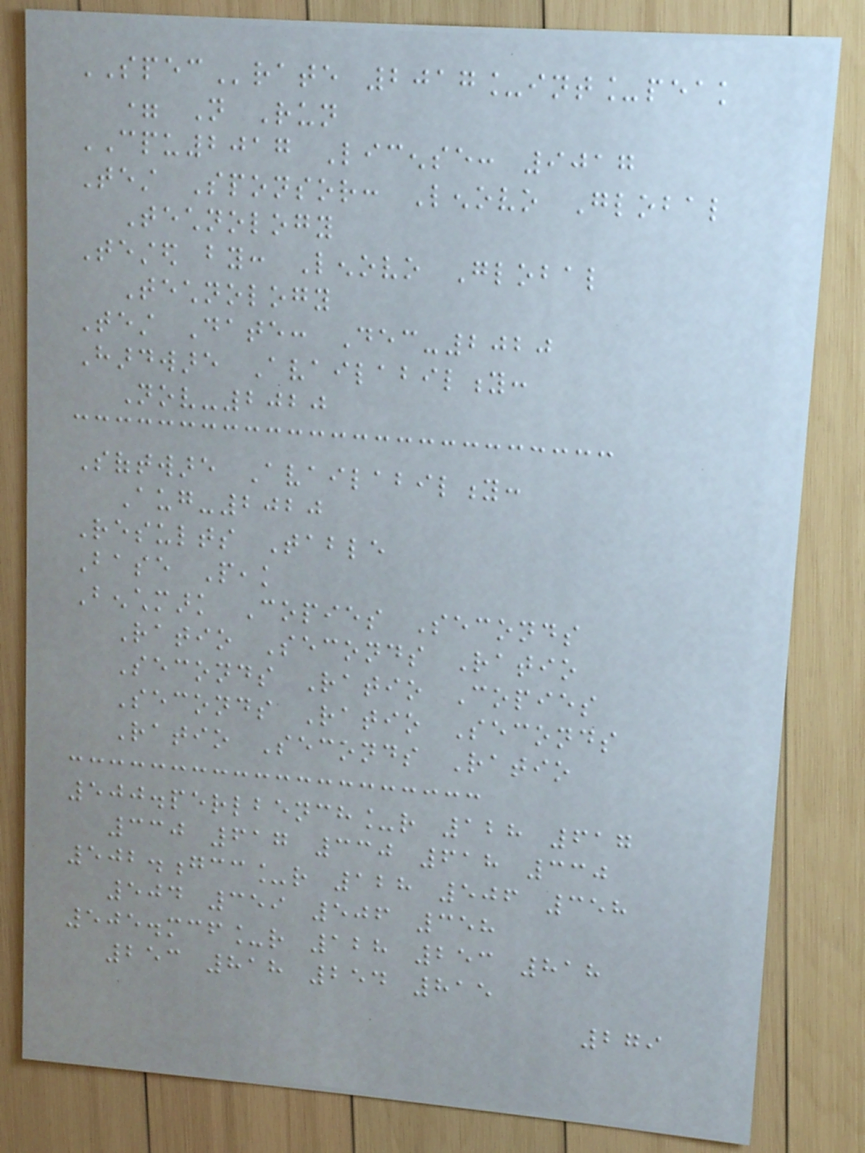SPECrate 2017_int_peak
= Not Run
CPU2017 License: 9017
Test Sponsor: Lenovo Global
Technology
Tested by: Lenovo Global
Technology
Test Date: Dec-2020
Hardware Availability:
Nov-2020
Software Availability:
Aug-2020
Results Table
Base Peak
Benchmark Copies Seconds
Ratio Seconds Ratio
Seconds Ratio Copies
Seconds Ratio Seconds
Ratio Seconds Ratio
500.perlbench_r 128 617
330 617 330 618 330
502.gcc_r 128 506 358
504 359 506 358
505.mcf_r 128 253 818
253 818 254 815
279
